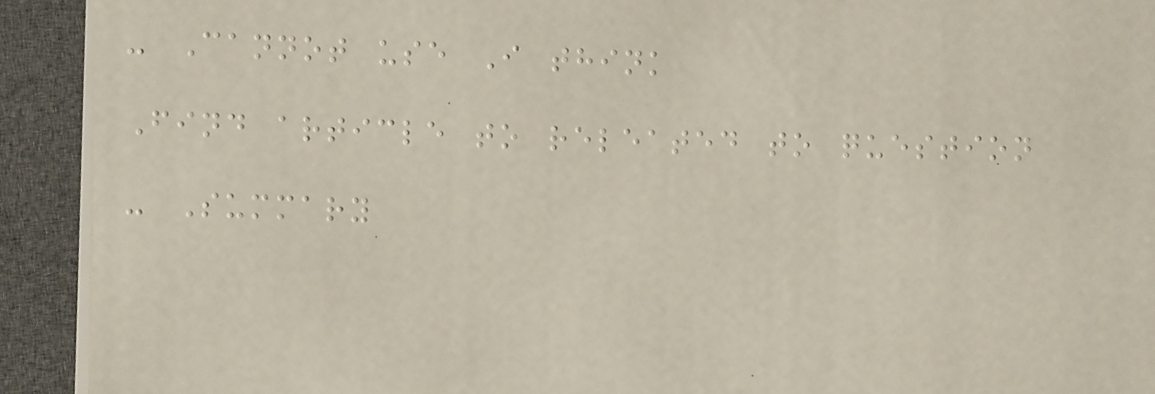- Cannot use I think
Find article to releated to question
- Summary
